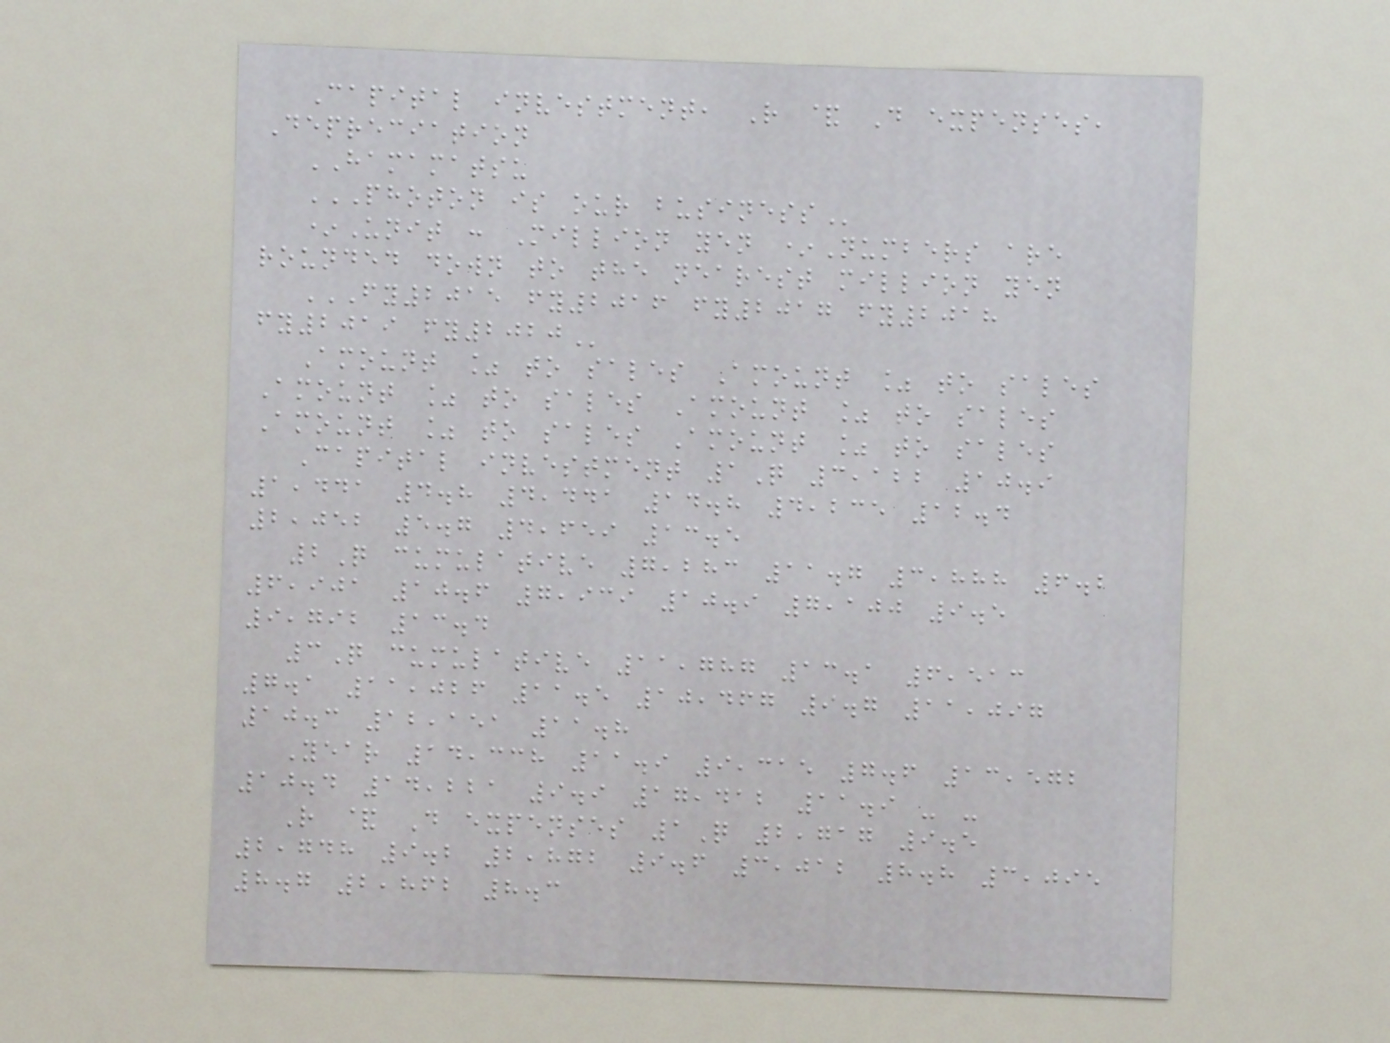Capital investment, R & D expenses,
Depreciation
HAMAMATSU
PHOTON IS OUR BUSINESS
*Unit : Million yen *Numbers are
rounded down to the nearest million yen
FY2015 FY2016 FY2017 FY2018
FY2019 FY2020
Amount % to sales Amount % to sales
Amount % to sales Amount % to sales
Amount % to sales Amount % to sales
Capital investment 1Q 3,122 10.9
1,441 4.8 4,441 14.8 4,235 12.4
2,052 5.7 4,659 13.5
2Q cumulative 7,283 11.7 3,888 6.2
6,901 10.6 7,939 10.9 7,100 9.5
9,792 13.4
3Q cumulative 11,787 13.1 6,513
7.1 11,026 11.5 10,467 9.7 11,097
10.3 12,151 11.8
Year 14,338 11.9 9,315 7.6 13,572
10.4 14,221 9.9 17,412 11.9 - -
R & D expenses 1Q 2,717 9.5
2,748 9.2 2,872 9.6 3,012 8.8 3,095
8.7 2,862 8.3
